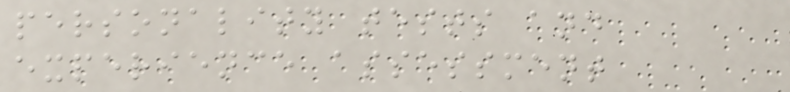personality tests and
experience assessment
